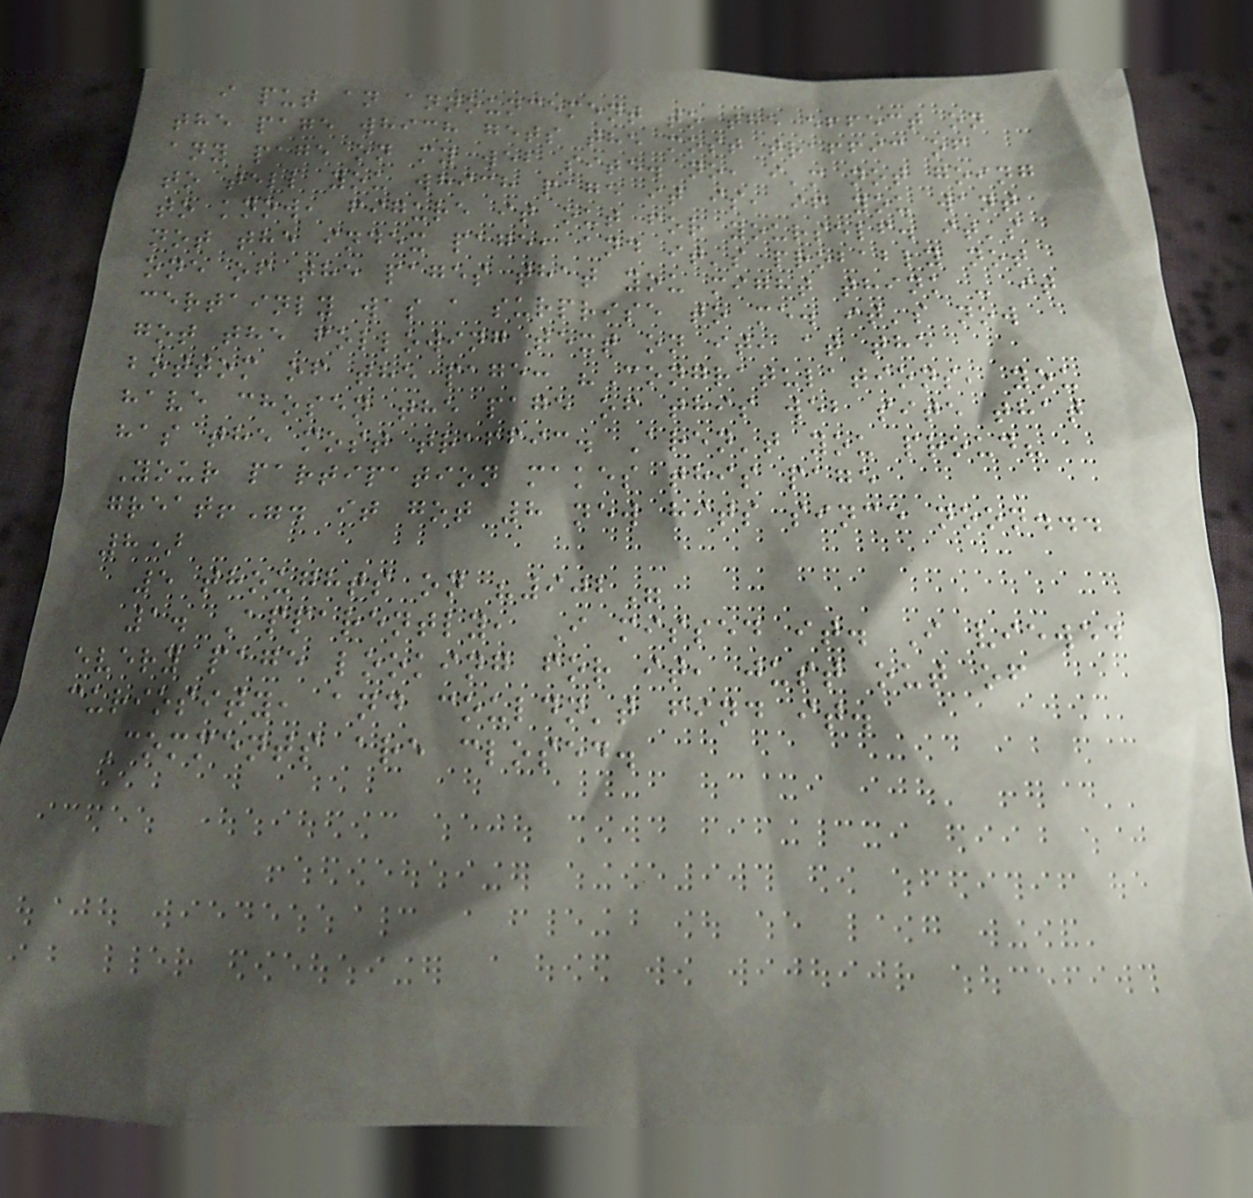i put an announcement to the effect on
the page which gets the most traffic of
any page on my web site. no, i'm not going
to tell you which page it is, if you want
to know, figure it out for yourself. it's
not the index page, and it's probably not
one of the pages that you might think - it
certainly was a surprise to me. it's now
got the following text on it, at the
bottom of the page: "Congratulations, you
have chosen the page of this web site that
has the most traffic. Aren't you proud?
Your partipation makes this page
great!". it got 8 new hits since noon...
8)
5 thoughts on "902"
1. Apparently, I missed it. I viewed
every page looking for it, just out of
curiosity, and couldn't find it.
Comments are closed.
